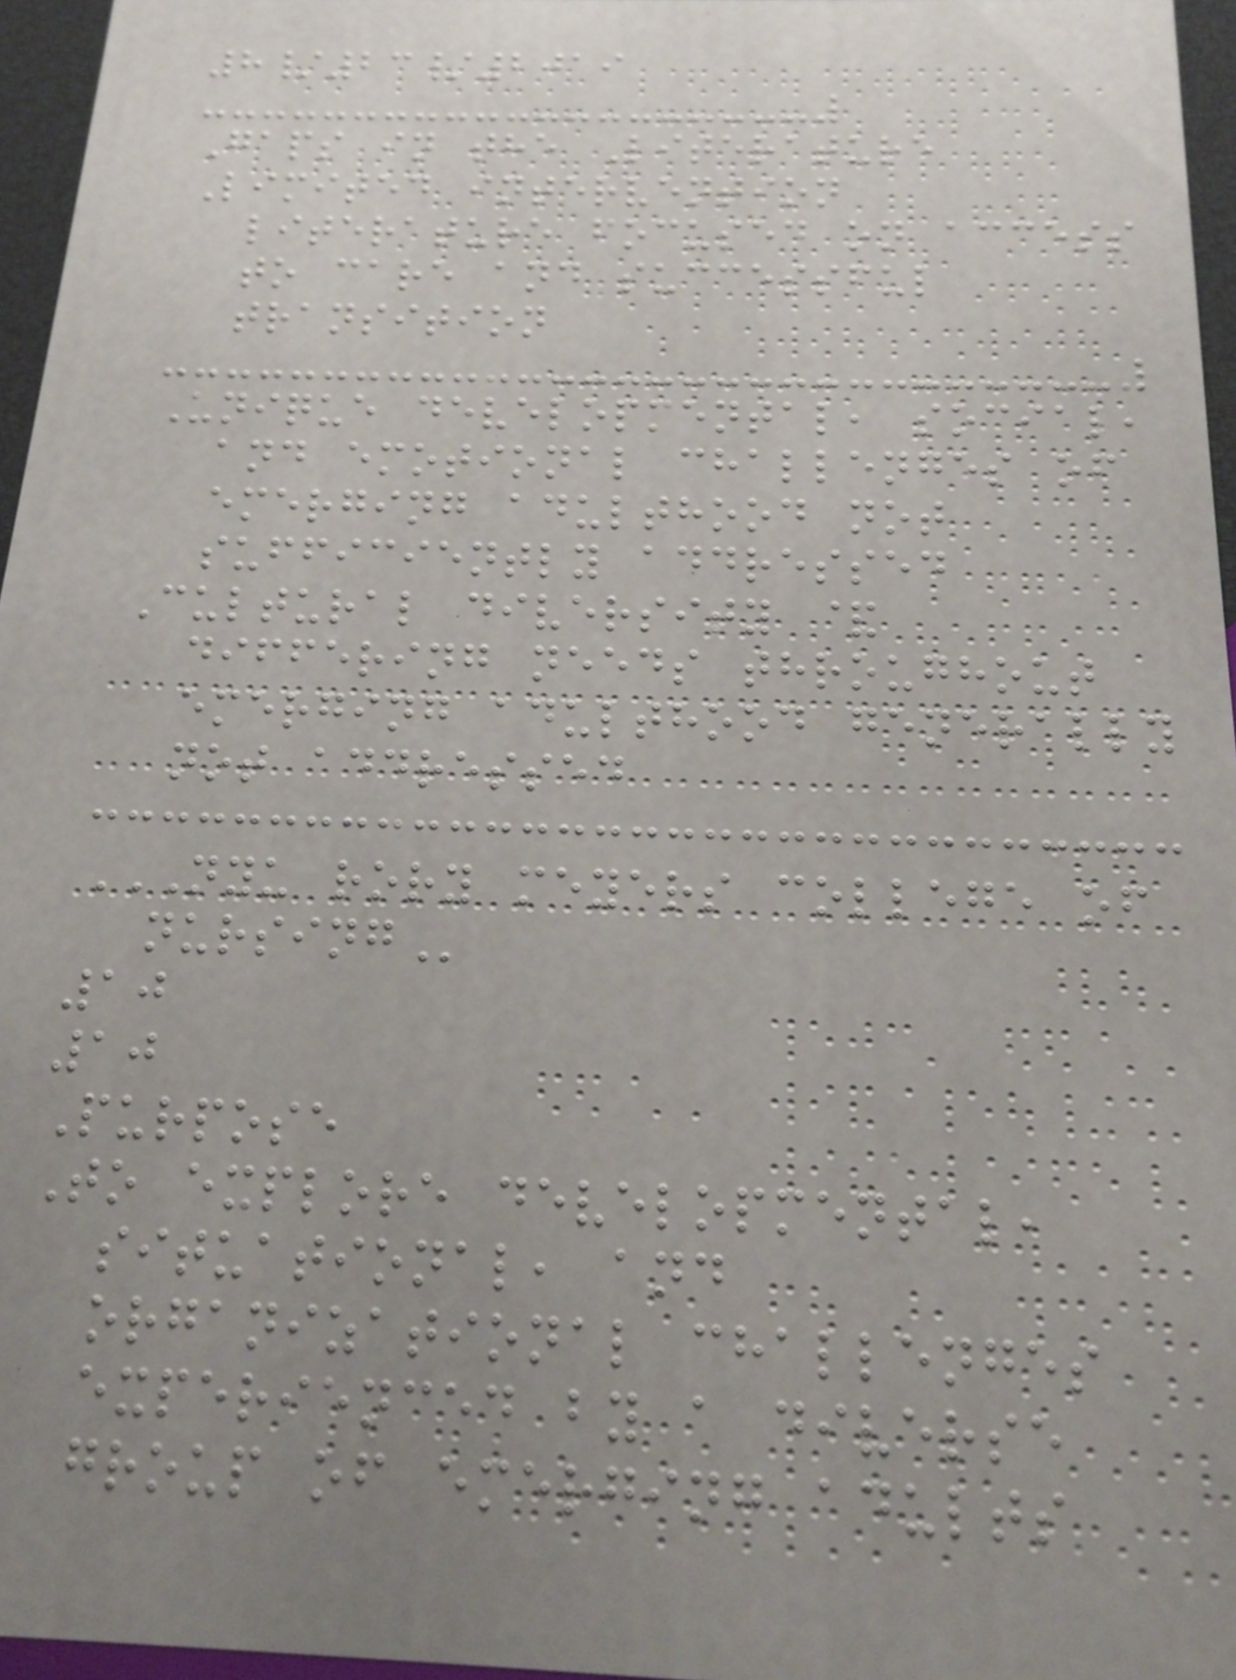8/23/2019
Gaps in the Literature
Limited intervention
literature focused on access
to care and successful
transition
Unique developmental, social,
and emotional challenges of
emerging adulthood not
sufficiently addressed
Cultural diversity &
differing needs throughout
emerging adulthood generally
not addressed
NYU RORY MEYERS COLLEGE OF
NURSING
10
10
Purpose
To explore developmental,
situational, and
organizational challenges
experienced by a diverse
group of emerging adults
